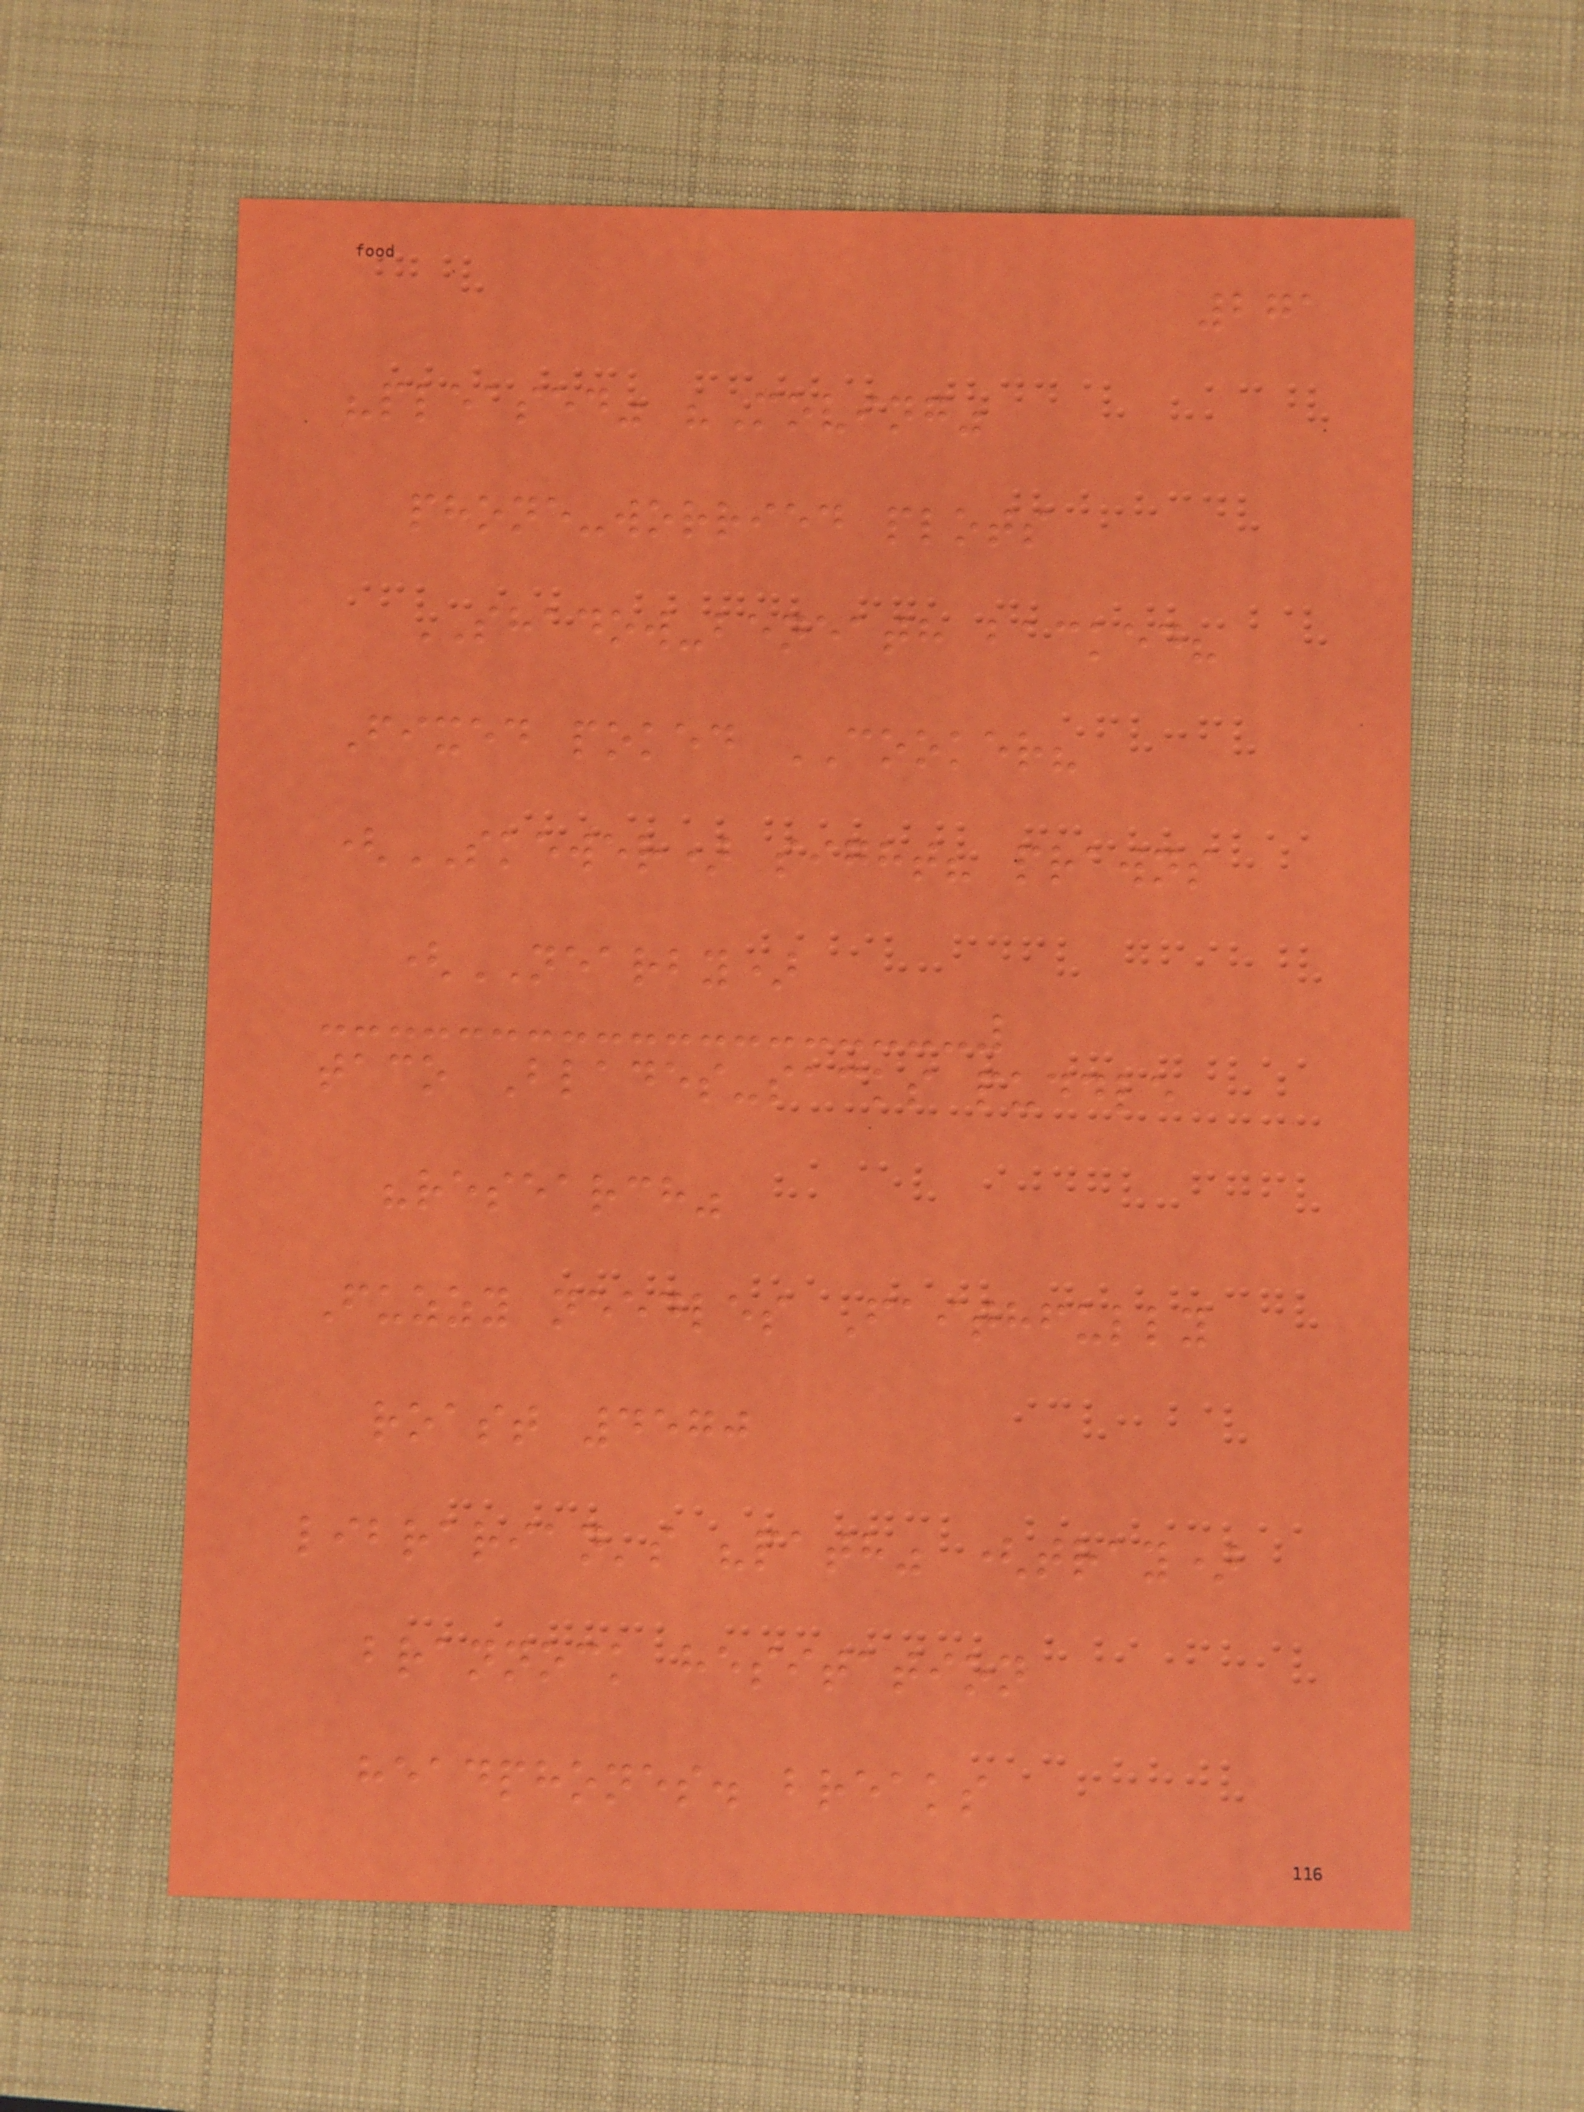271
"pleased" "Moving"
phone-worried plots
SHADOW-beneath backed?
Fixed poked COOKER?
(SKEWER) sight? prawns
(NEARBY)
taco Blades-sacks puddle
"research"
Fuzzy needles Faithfully
roast 4570
librarian's "path" (tray)
brannock hesitation
headphones. breaks
